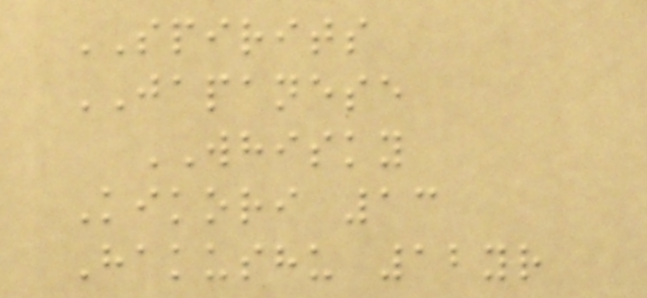SPIRITS
JAPANESE
WHISKY
Kikori 13
Hakushu 12yr
